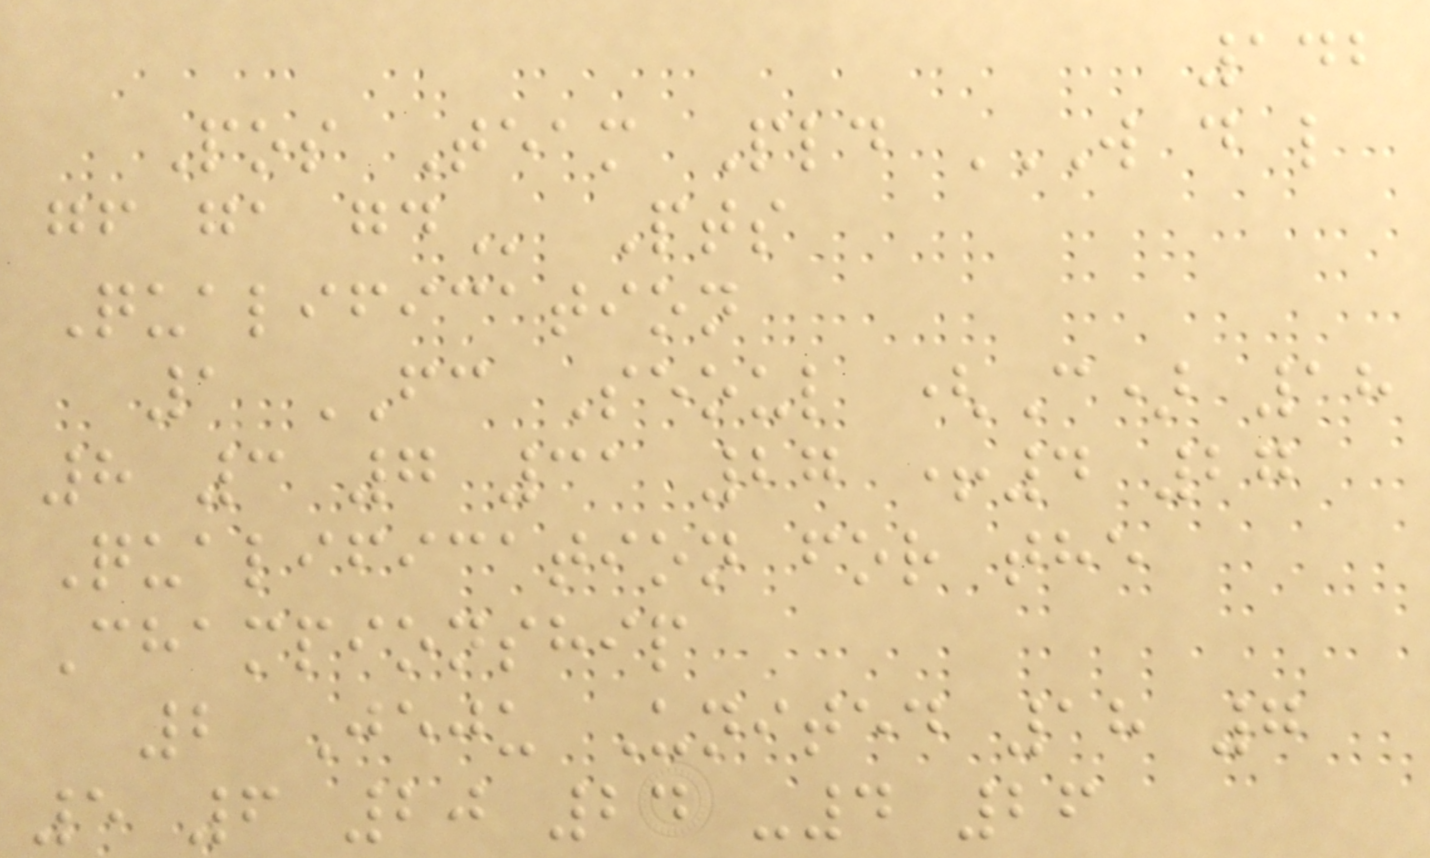142
Pos Team Pld W D L
GF GA GD Pts
Qualification
1 FC Seoul (C) 18
8 3 7 31 27 +4 27
Qualification for the
Championship
2 Jeju United 18 7
5 6 20 24 -4 26
